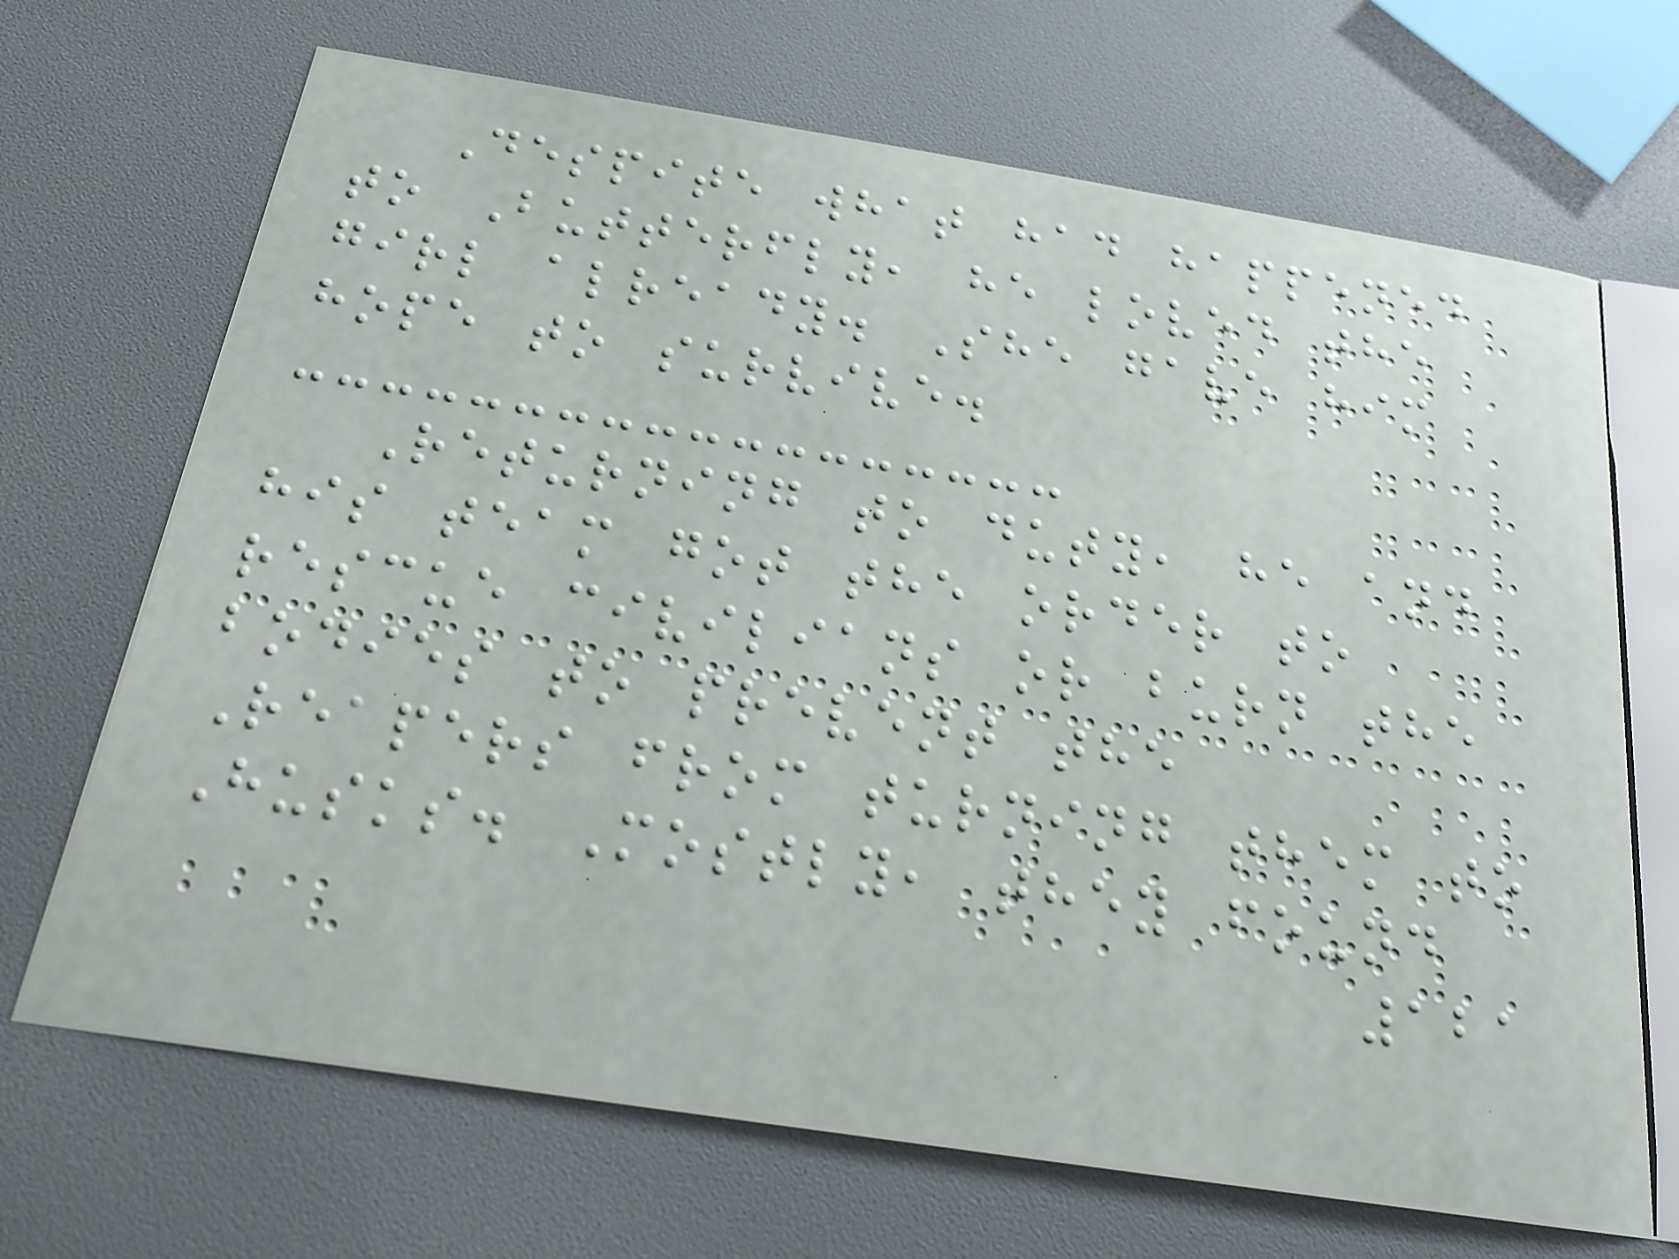Despite what had happened
to Butterfly, he loved the
girl already. She gave him
hope to survive.
Returning to duty, he and
his team got the order to
rescue civilians or burn the
bodies to prevent the
Reapers from turning them to
Husks. Mostly, they found
121
